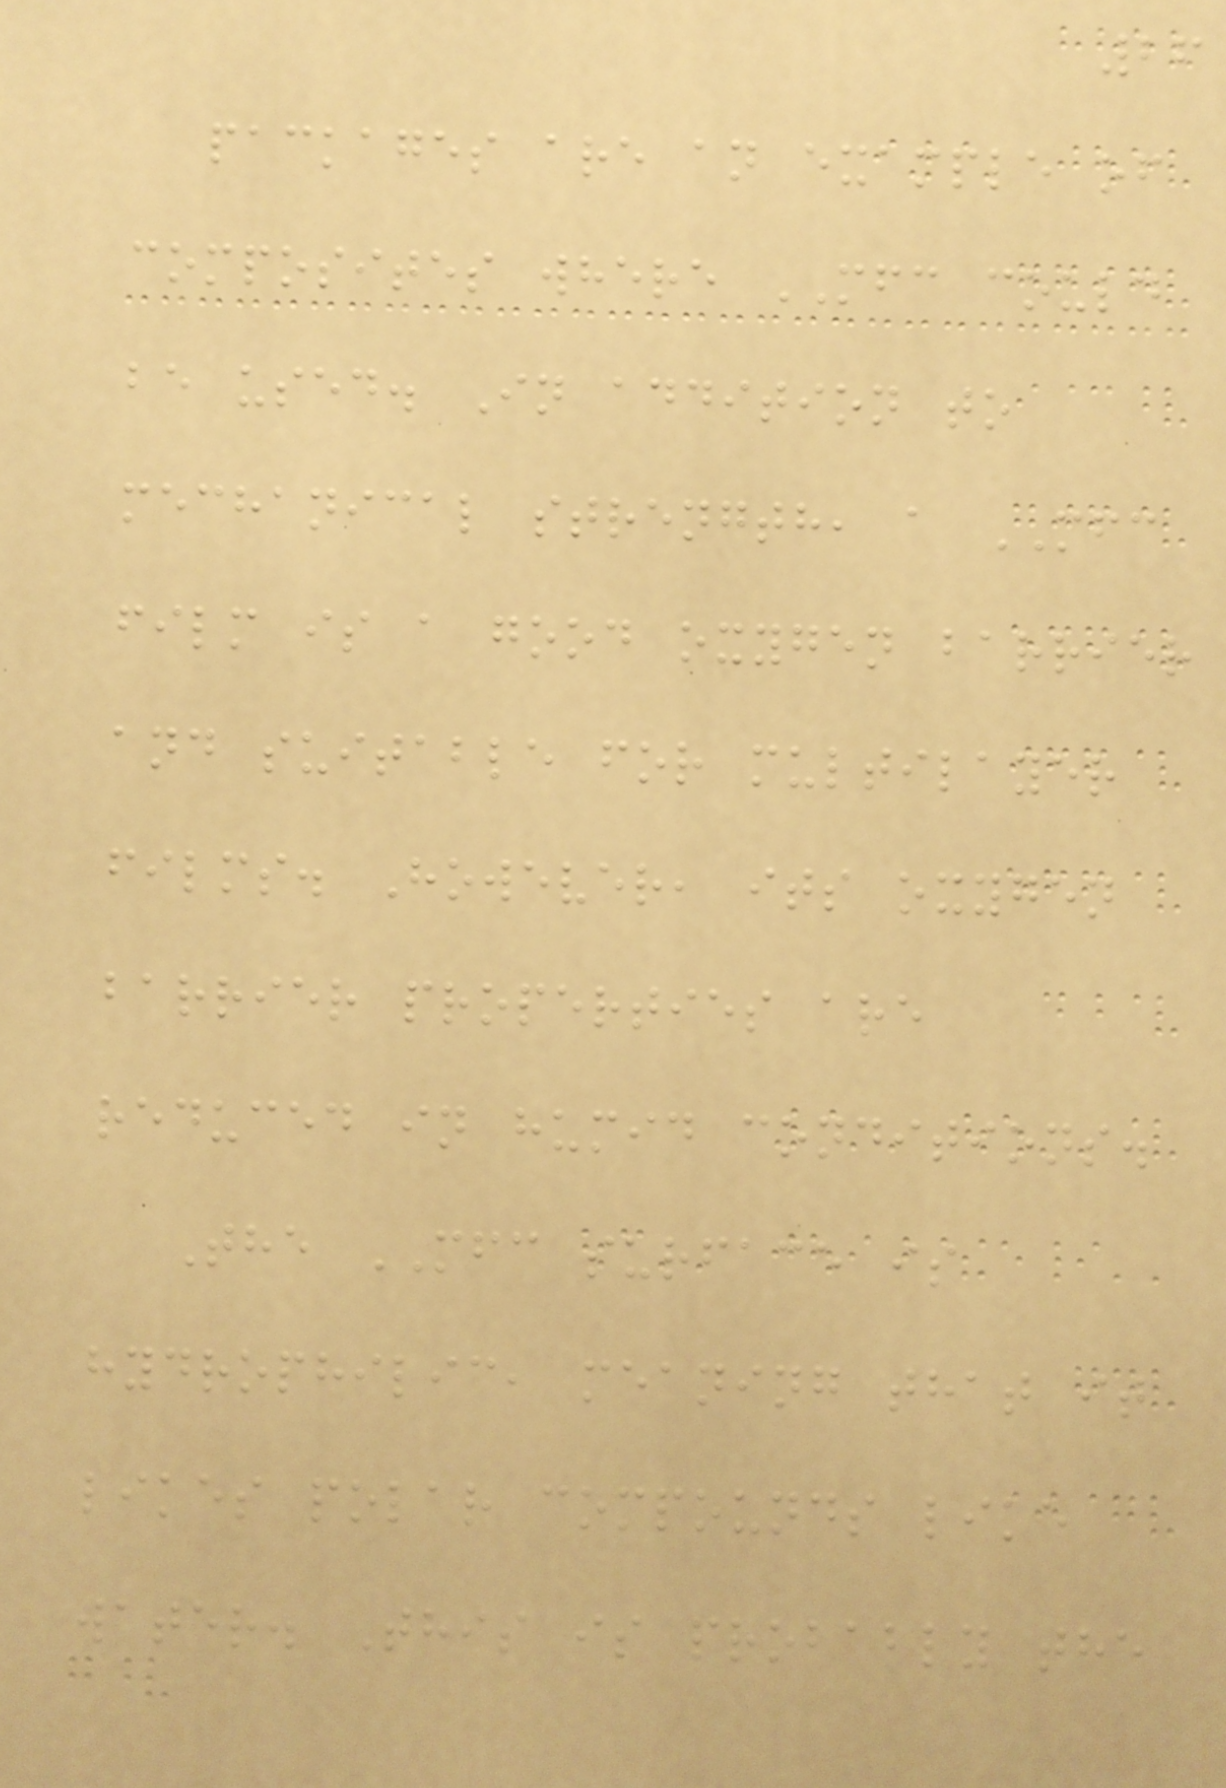26
packages are an example of
composites where MFC could
be used. In addition to
mechanical strength, a MFC
film is a good oxygen barrier
and suitable for multilayer
films. However, its oxygen
barrier properties are
reduced in humid conditions.
The MFC surface is
hydrophilic, meaning that it
likes polar compounds like
water. This is probably the
